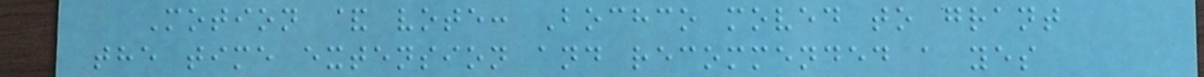Motion & vote: Bochco moved to grant
the time extension and recommended a yes
